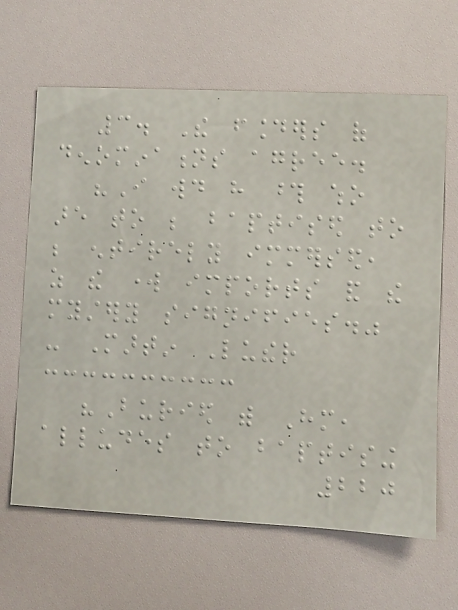3. The founders of
denominations agree.
"I would have those who
are to be baptised to
be entirely immersed,
as the work imports and the
mystery signifies."
- Martin Luther
"Buried with Him,
alludes to baptising
220
